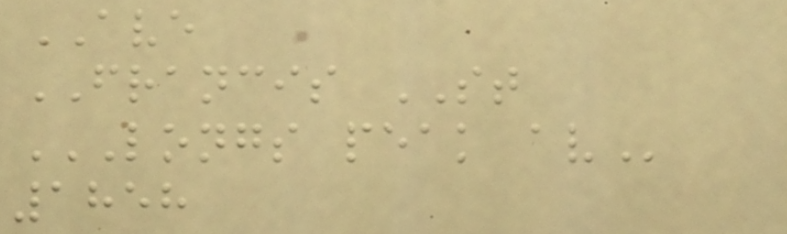AVE
FRANCIS ST
LONGS PEAK AV
1858
